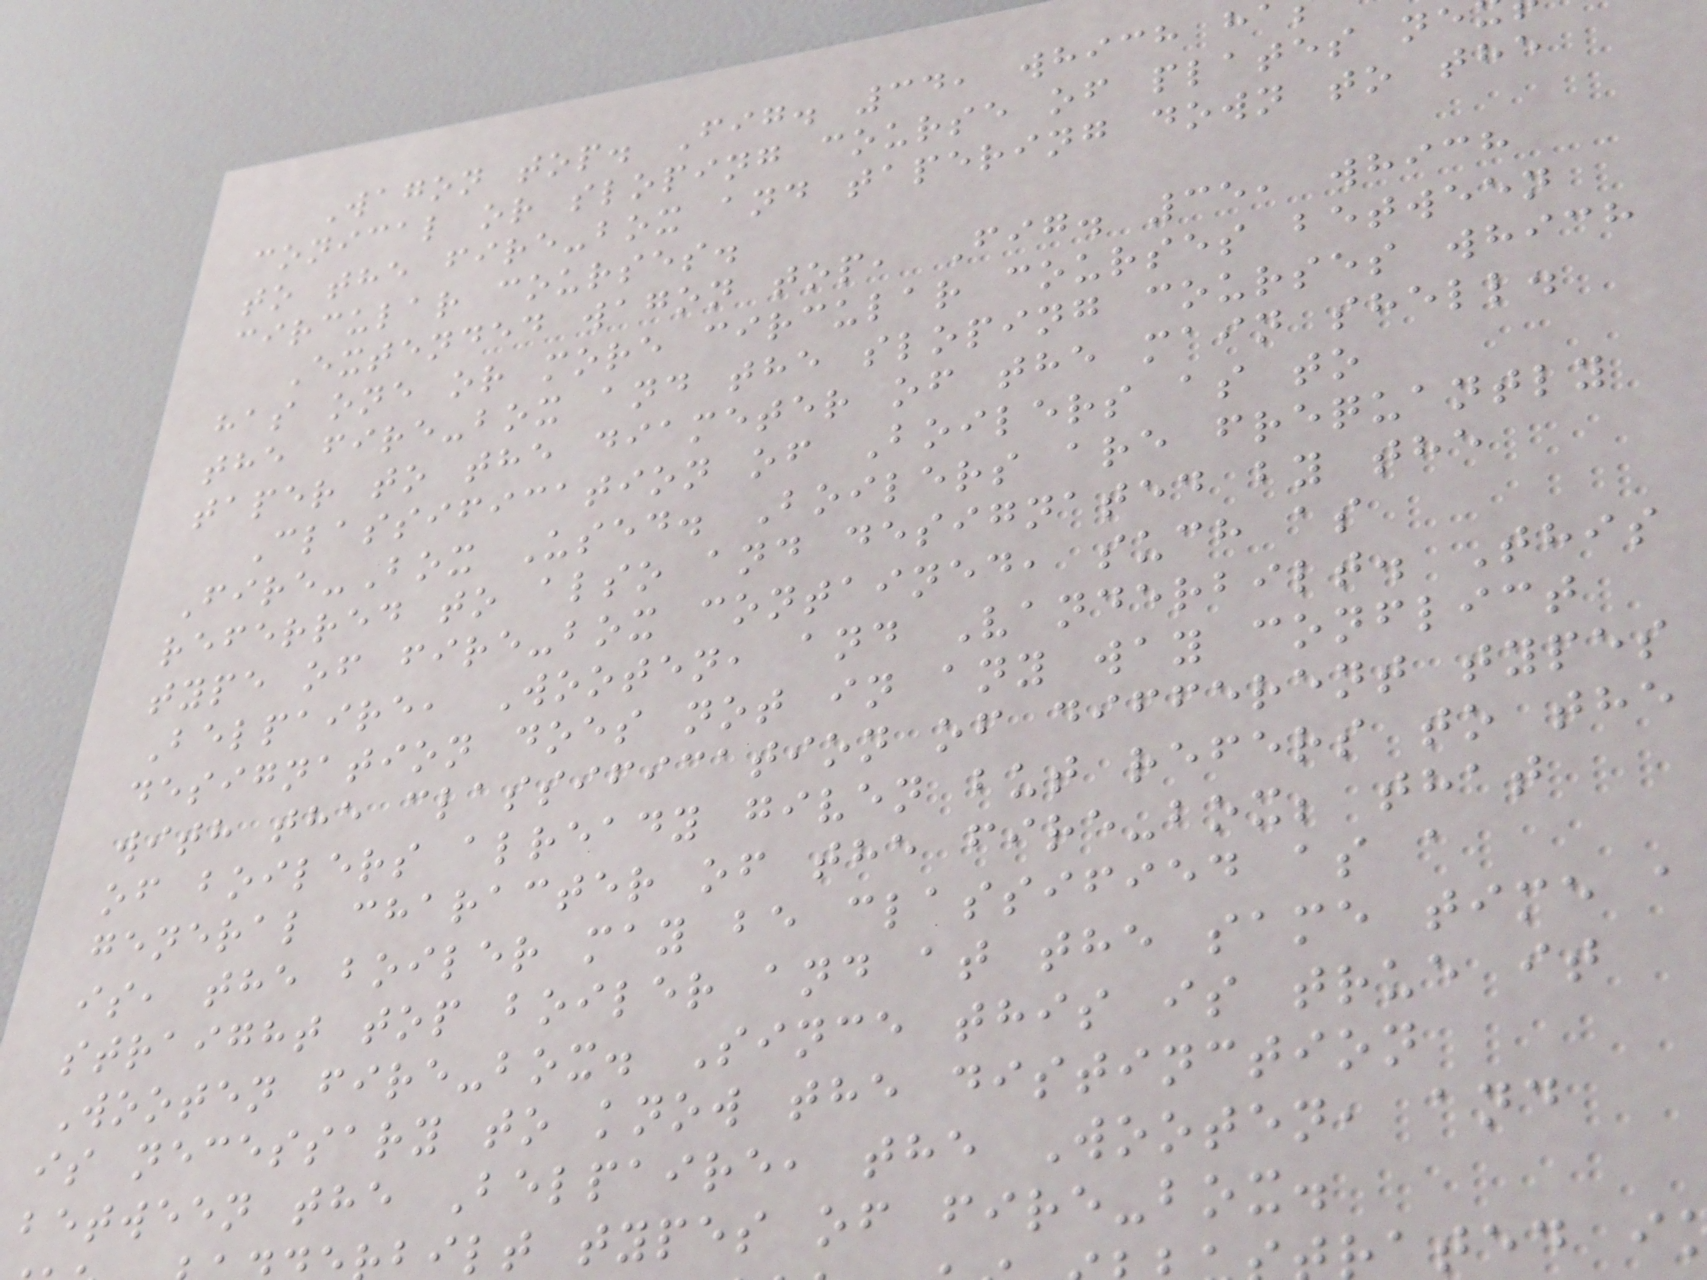Wagon top. Fig. 34, which h
conical or sloping course of plates ne
to the fire-box and tapering down to the
circular courses.
Extended wagon top, Fig. 35, which
has one or more circular courses between
the fire-box and the sloping courses which
taper to the diameter of the main shell.
Classification of Boilers as to
Fire-Box Used. Boilers are frequantly
referred to also and designated by the
type of fire-box contained, such as
Belpaire, Wooten, and Vanderbilt. This
designation does not in any way conflict
with the classification of different types
of boilers already given but refers to the
general character of the fire-box; that
is, the boiler may be classified as a
straight top boiler and at the same time a
Wooten fire-box. Since this is true it
is necessary to know the distinction
between the Belpaire, the Wooten, and
ilt types of fire-box.
